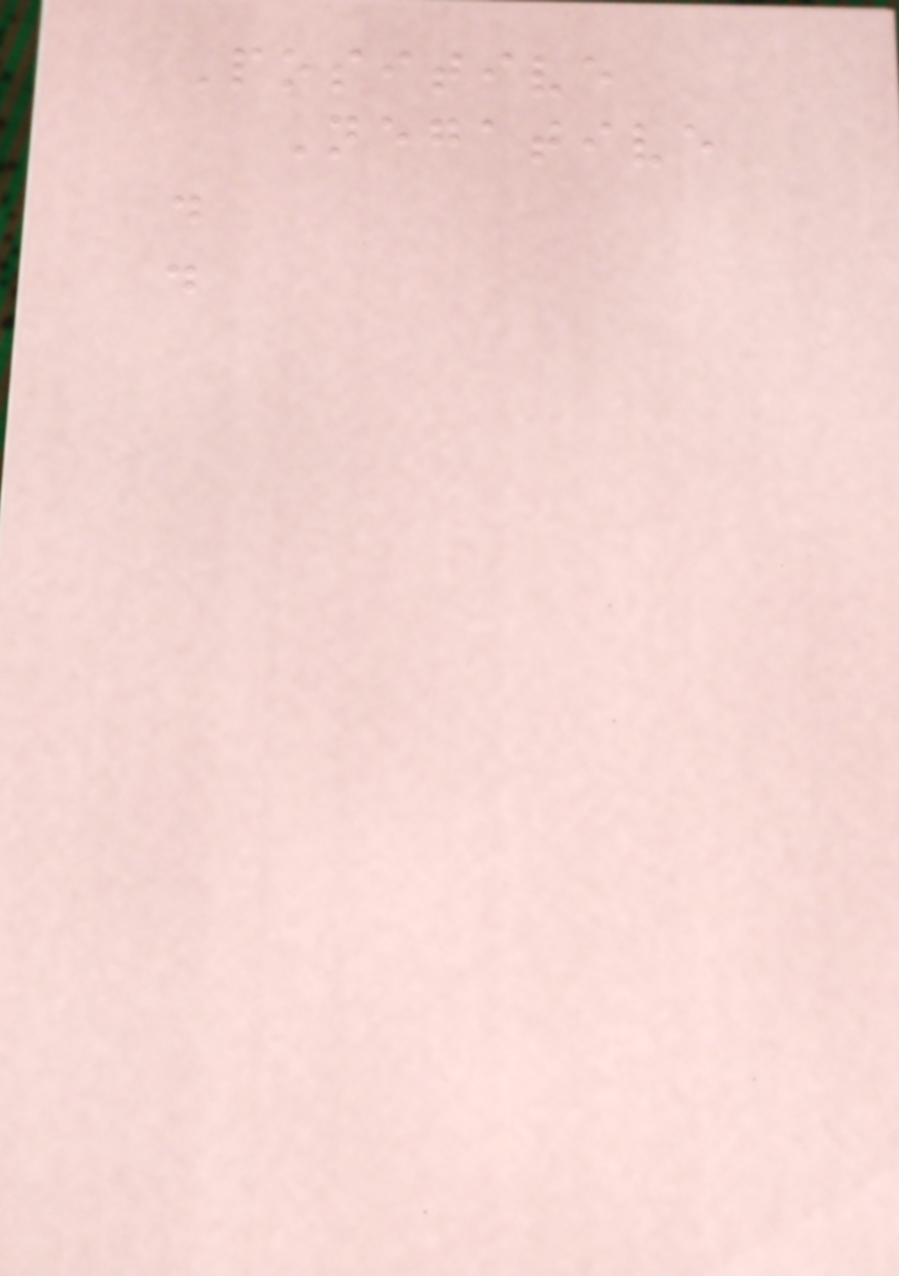Positive
Negative
.
.
